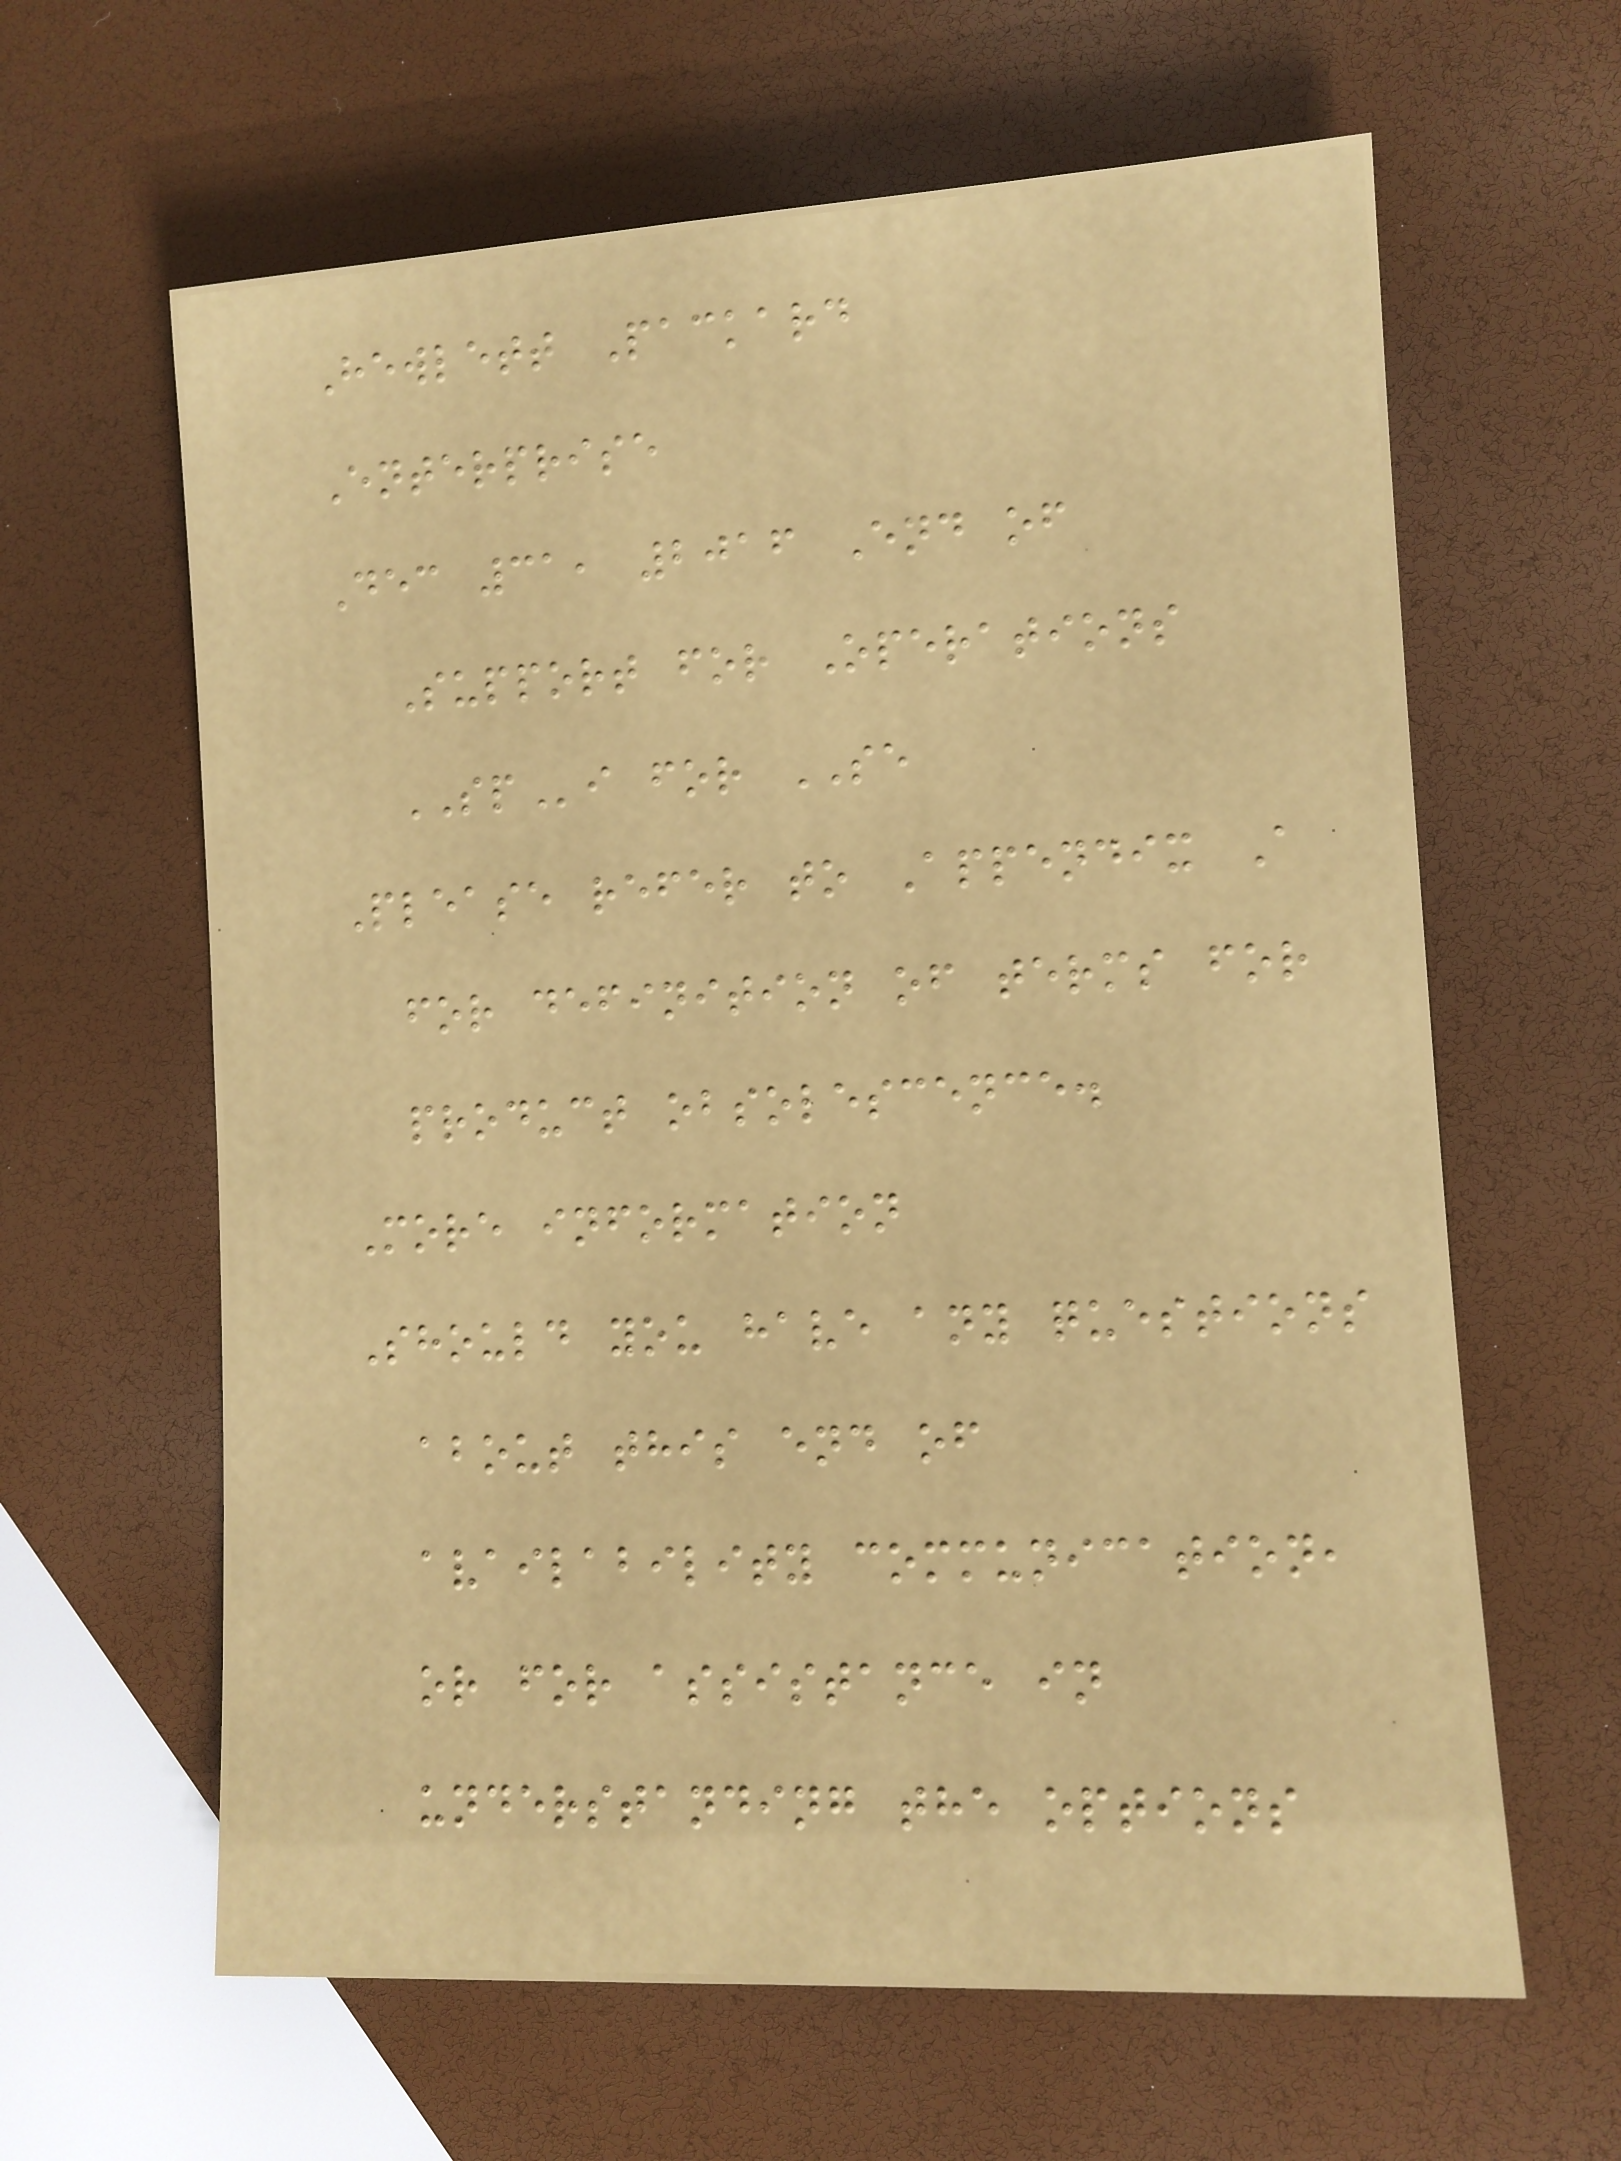Hewlett Packard
Enterprise
Dec 31, 2016 End of
Support for Operations
SPi for SE
Please refer to Appendix A
for definition of terms for
product obsolescence.
More information
Should you have any questions
about this end of
availability communication,
or for assistance in
understanding the options
